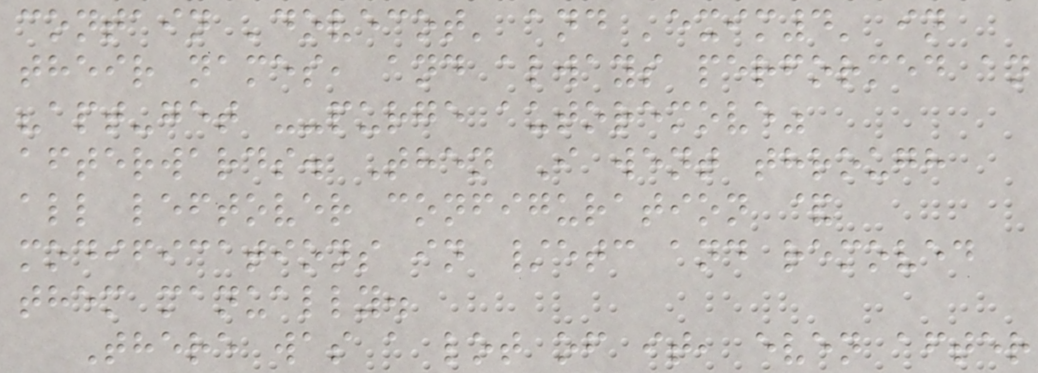contain 'dovecot' and 'exim4' in
their names, and always performed an
"apt-get --purge autoremove"
afterwards. Then I went through
all leftover configuration &
modifications in /etc and removed
them manually.
There was a lot of it, even after
